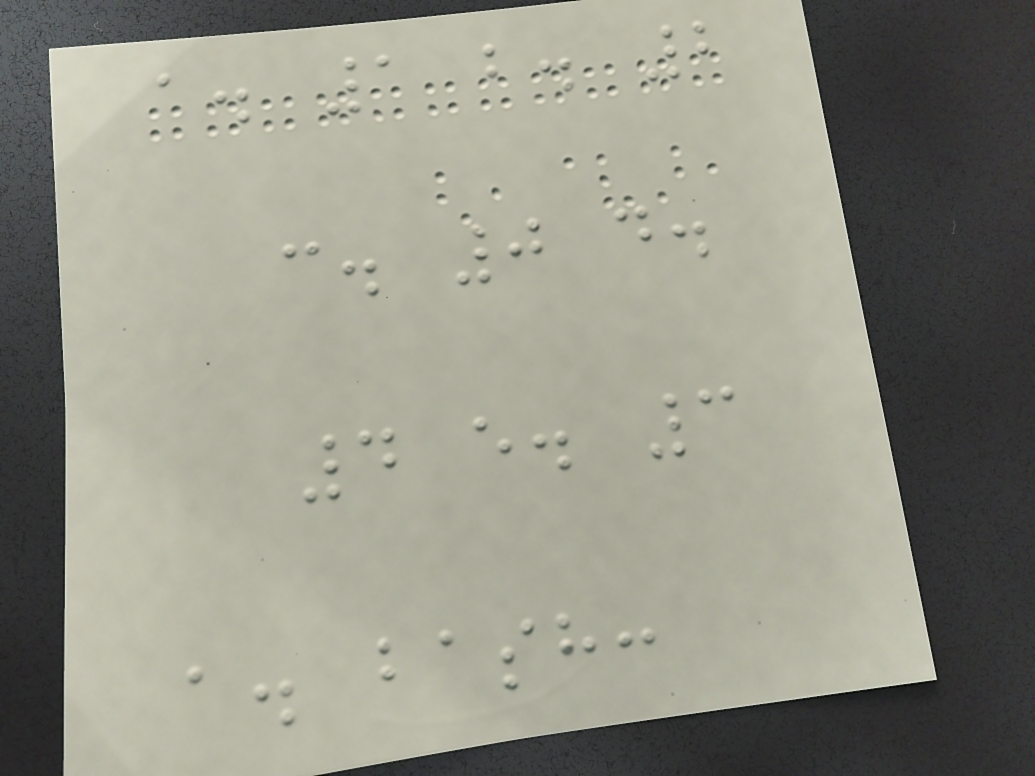a. 1 b. 2
c. 0 d.
4 e. 3
a. bash:
